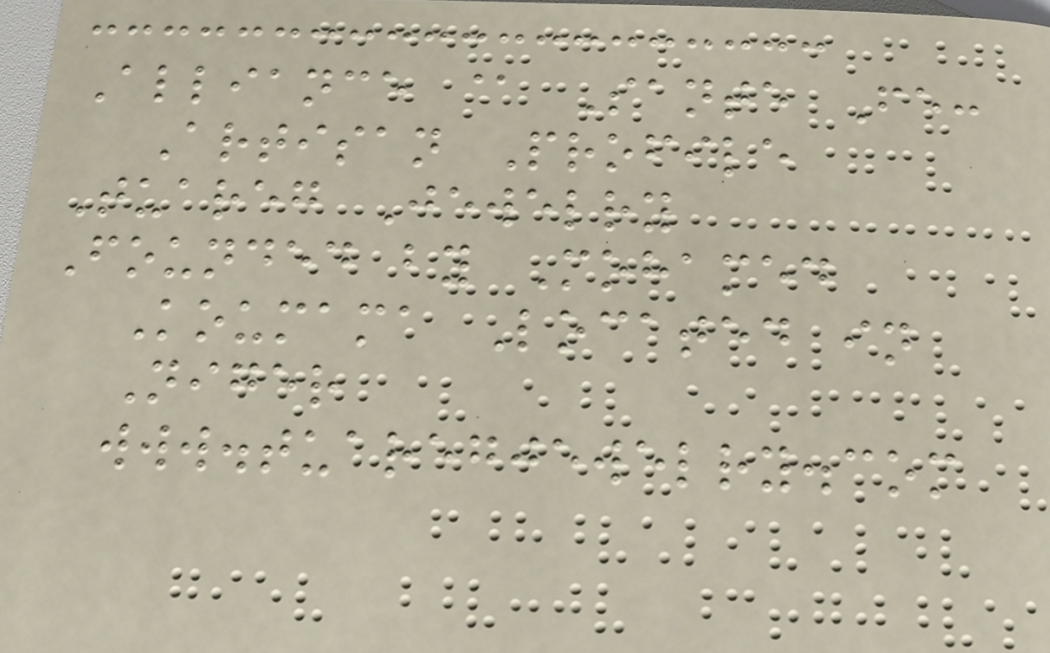Alliance @ Sante Fe:
Artisan Profile
Tuareg Jewelry
Founded by Mohamed
Koumama Located in
Niger
www.tuaregjewelry.com
